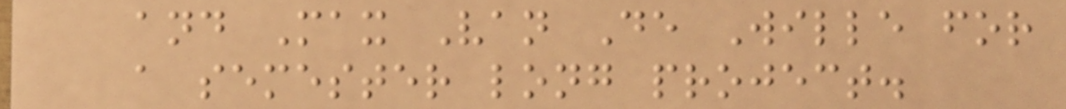and Max Van De Wille for
a semester long project.
